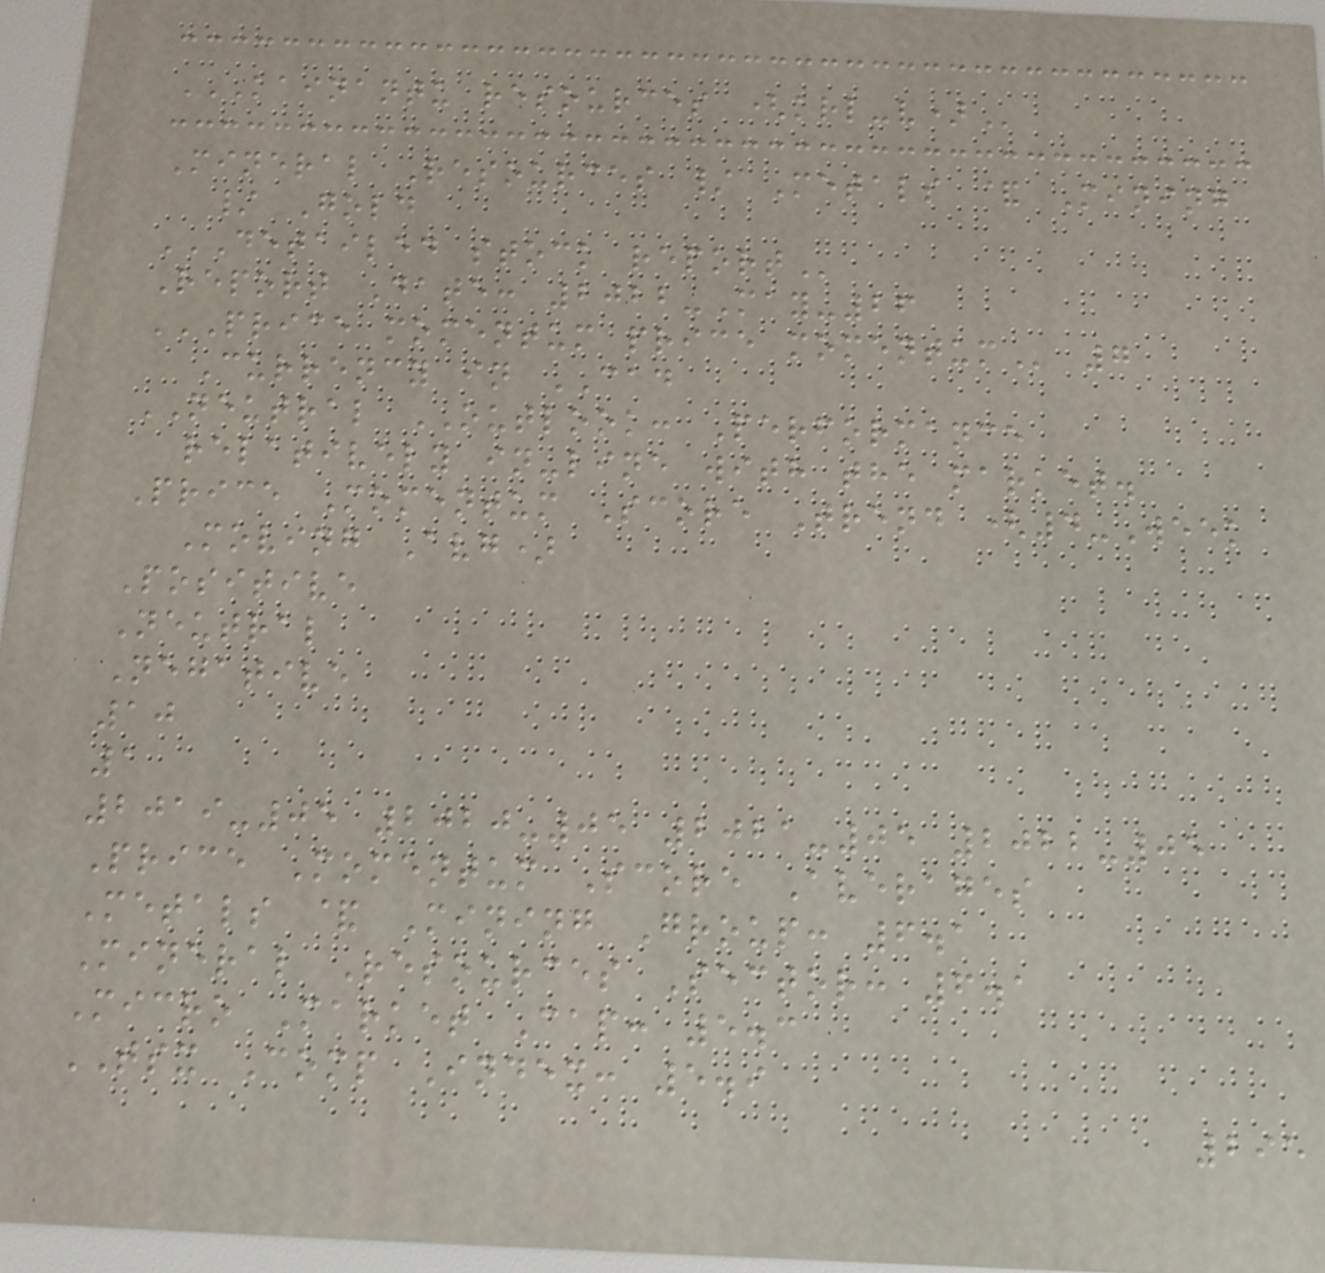KAINANTU RESOURCES (KRL-V)
Mineral Resources / Metals & Mining
/ Gold
DETAILED STOCK REPORT
Report Date: 2022-May-26
PRICE MOMENTUM PRICE MOMENTUM 7
Currency in CAD
NEUTRAL OUTLOOK: Performance
relatively in-line with the market.
Price Momentum Score Trend (4-Week
Moving Avg)
Positive
Neutral
Negative
10
1
2019-05 2020-05 2021-05 2022-05
Price Momentum Score Averages
Metals & Mining Group: 6.1
Mineral Resources Sector: 6.1
Micro Market Cap: 5.3
TSX Comp Index: 5.9
295
